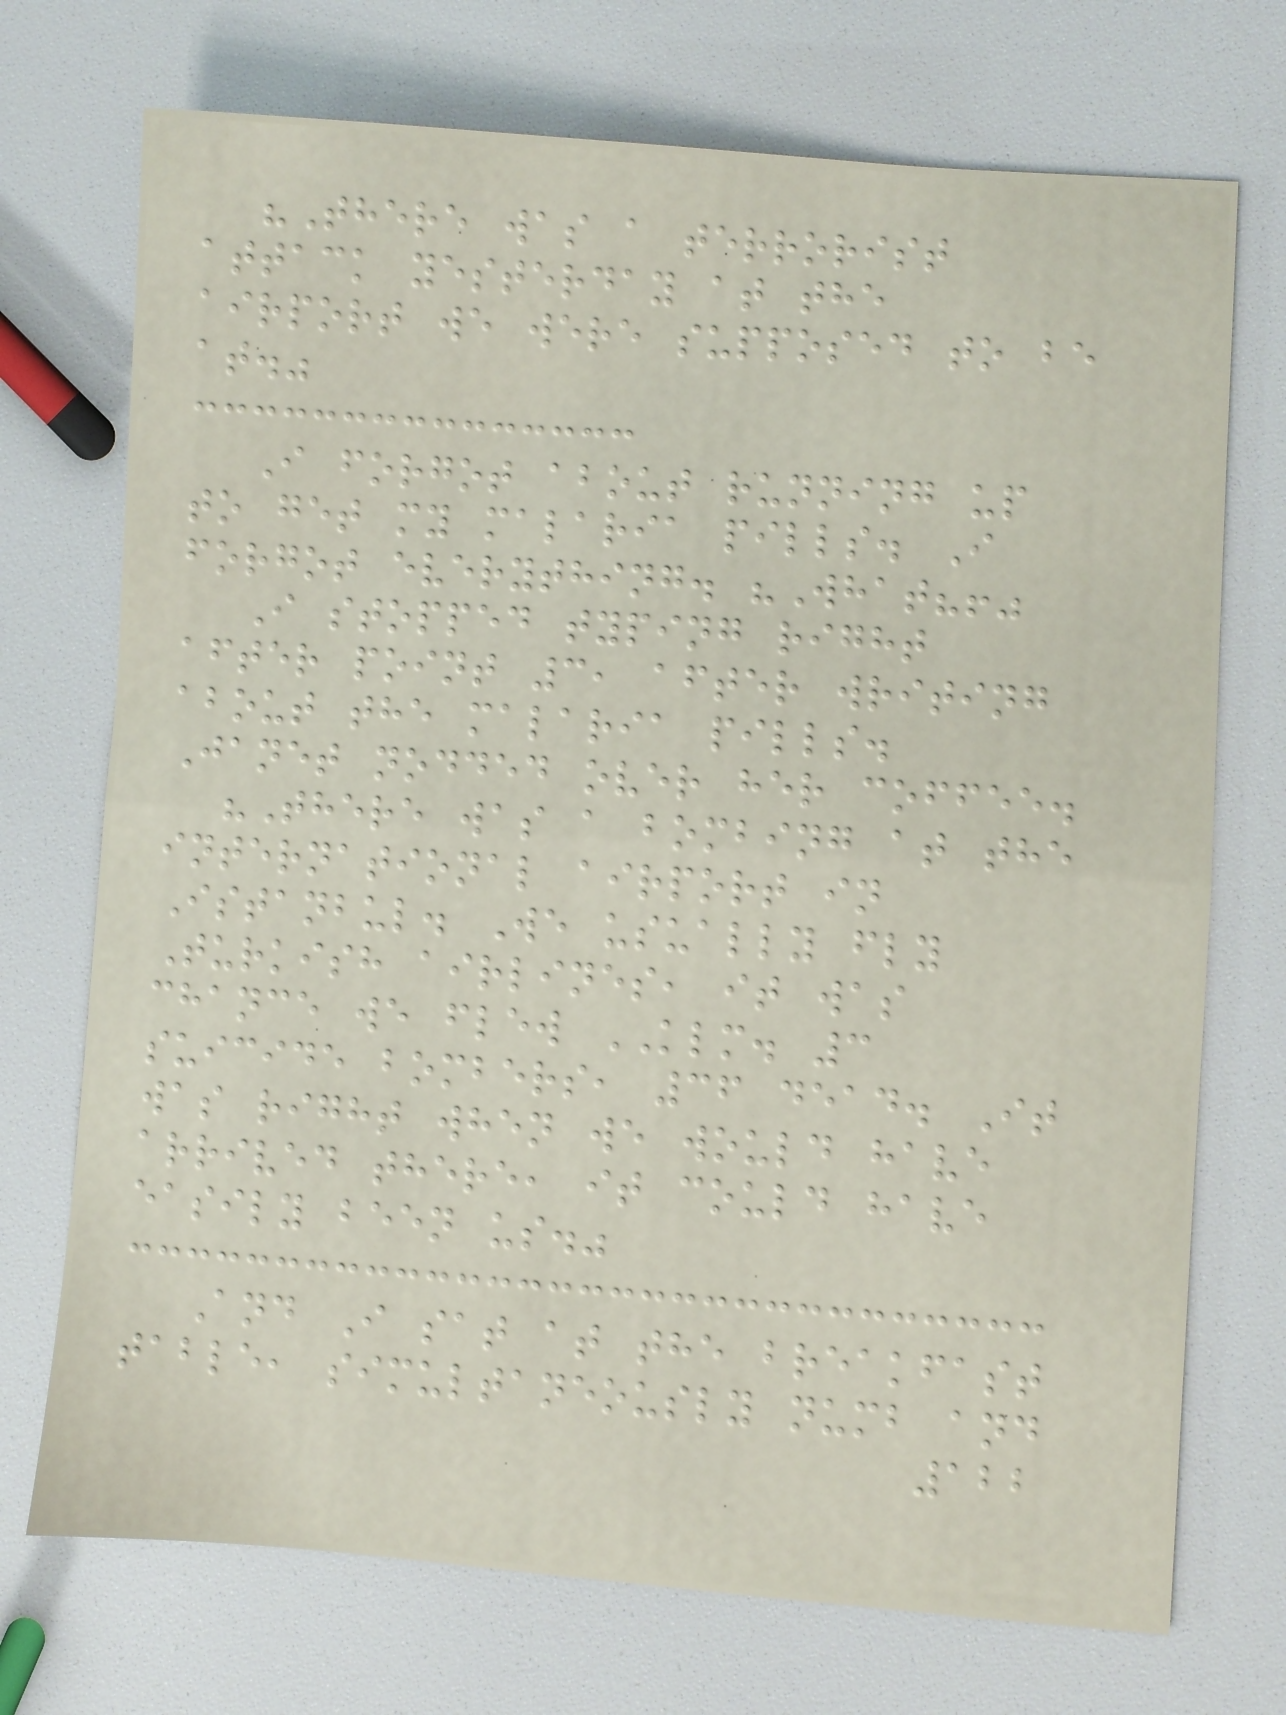"There was a terrorist
attack yesterday at the
airport we were supposed to be
at."
I forgot about running up
to get my malaria pills. I
forgot everything. "What?!"
I stopped typing right
after point 3, after writing
about the malaria pills.
Janet nodded over her coffee.
"There was a bombing at the
international airport in
Istanbul. We usually fly
Turkish airlines, it was
chance we flew KLM. 3
suicide bombers, 36 dead. It
was right when we would have
arrived there, it could have
easily been us."
And I sat at the breakfast
table, simultaneously numb and
122
